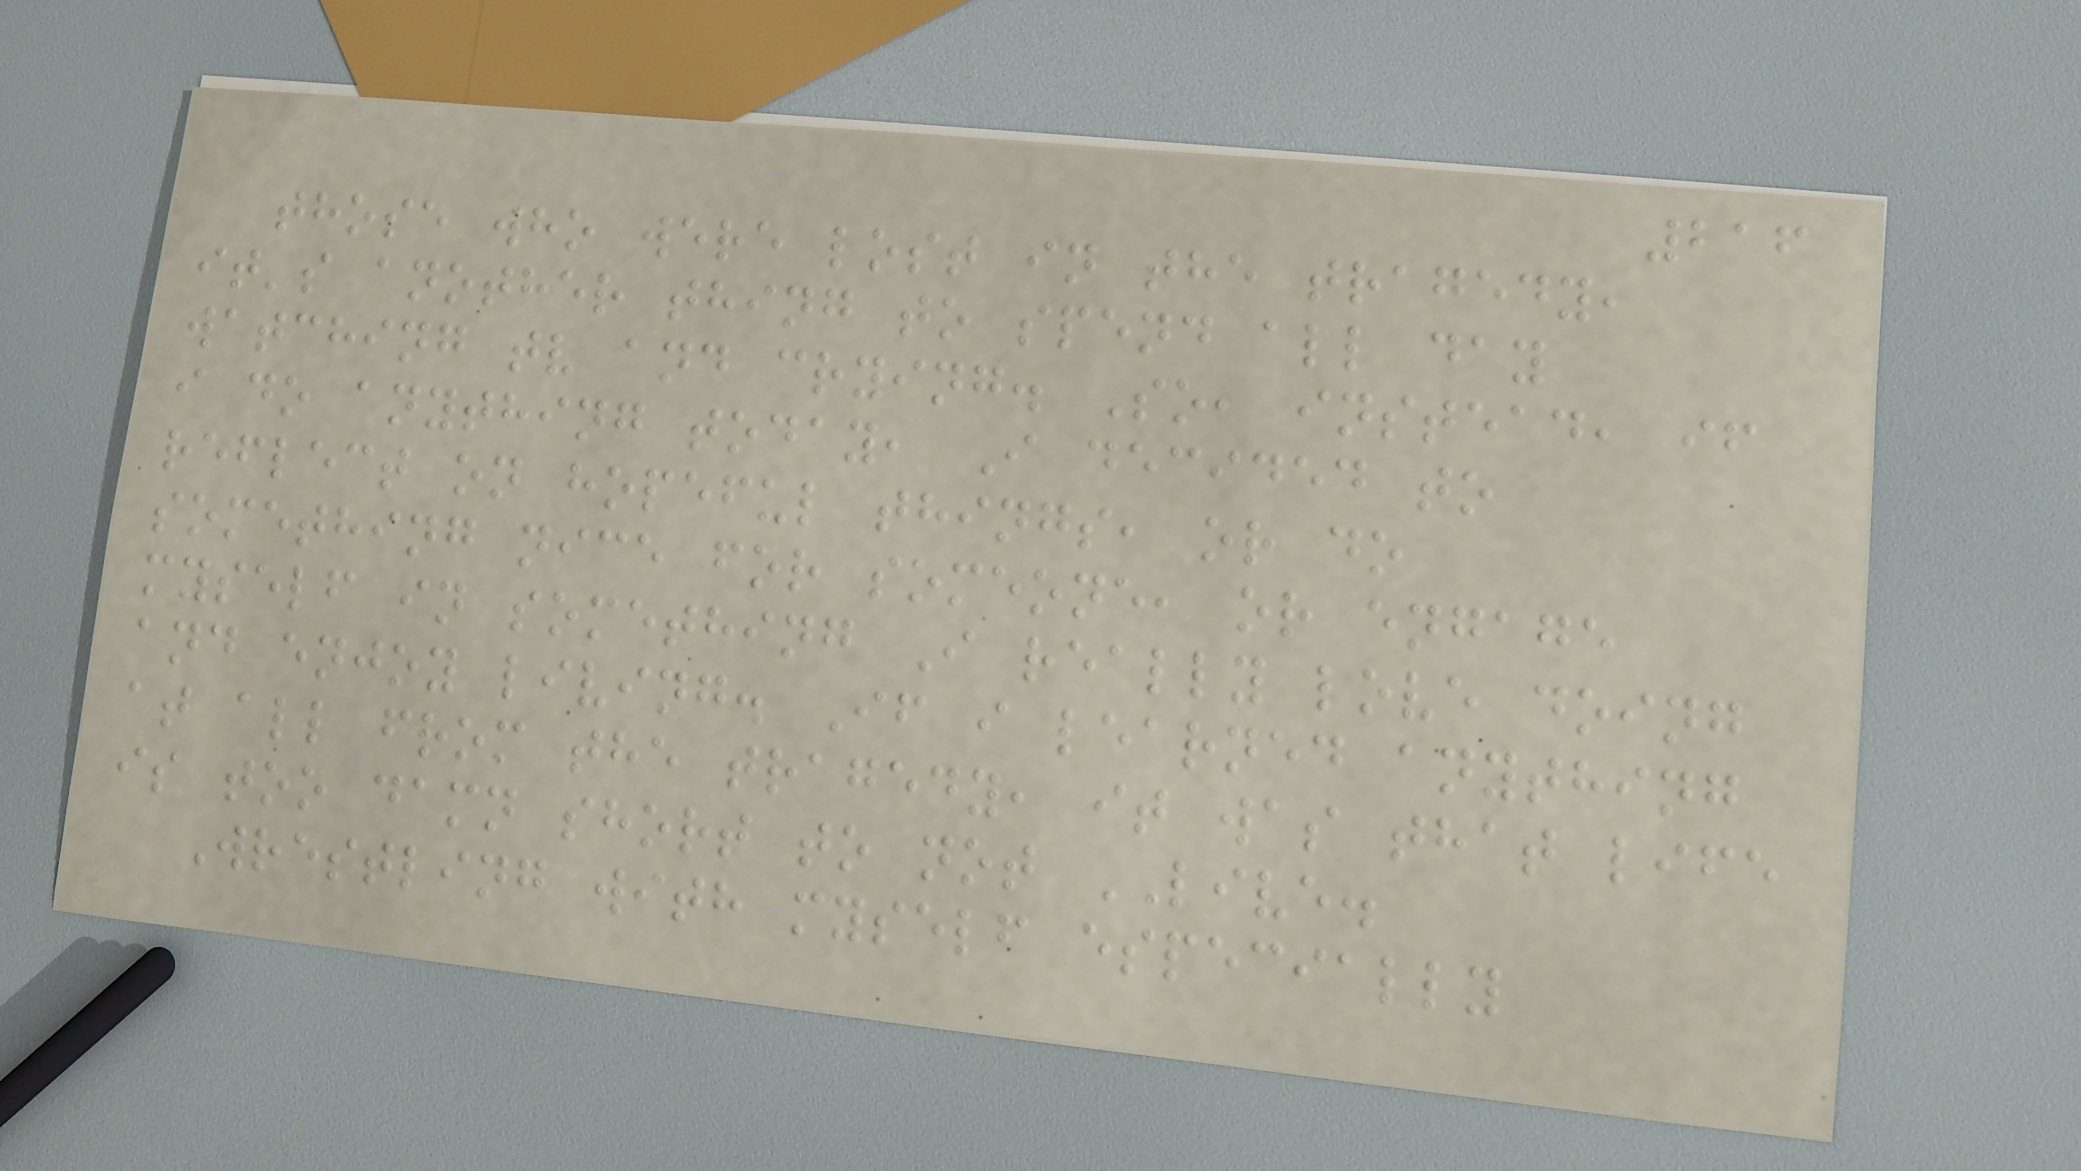216
those who were lost in the tragedy,
it's another thing to spend all day
watching tv and crying. So, instead, if
i do anything today, I decided to
reflect on hopeful things, or do
something nice for someone, or engage
myself in something I really love doing
and enjoy living. If i learned anything
at all from the tragedy, it was that life
is too damn short to not LIVE.
Wrestling with myself especially
